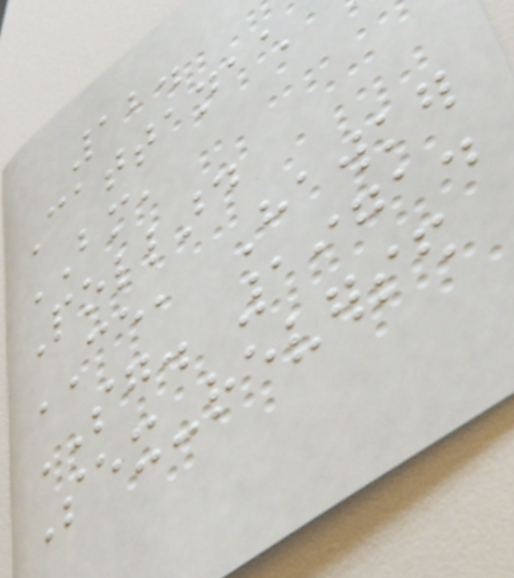12.
Cattanach
BM,
Pollard
CE, Hawker
SG. 1971.
Sex-reversed
